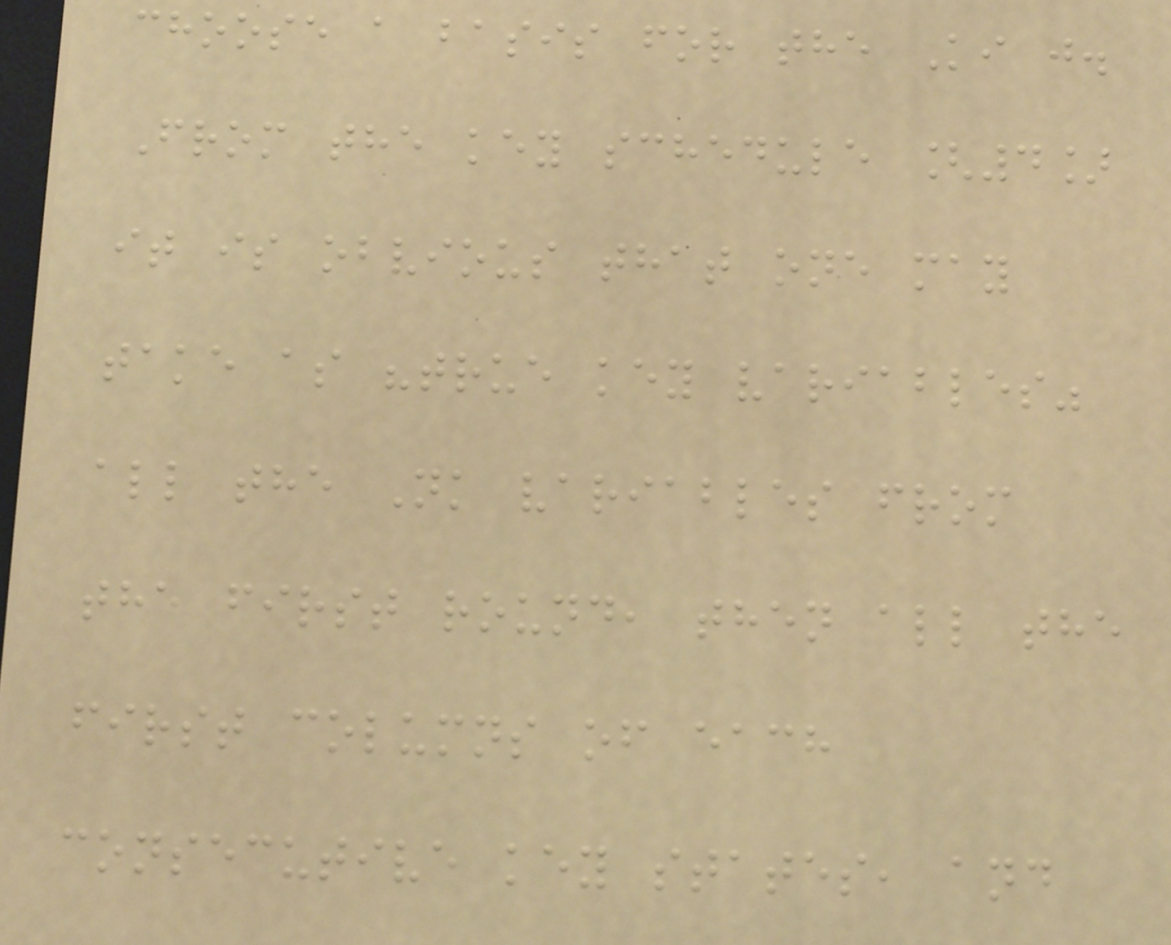choose a basis for the Ki j.
From the key schedule [4]
it is obvious that one may
take as "true key variables"
all the Nk variables from
the first round, then all the
first columns of each
consecutive key states, and
